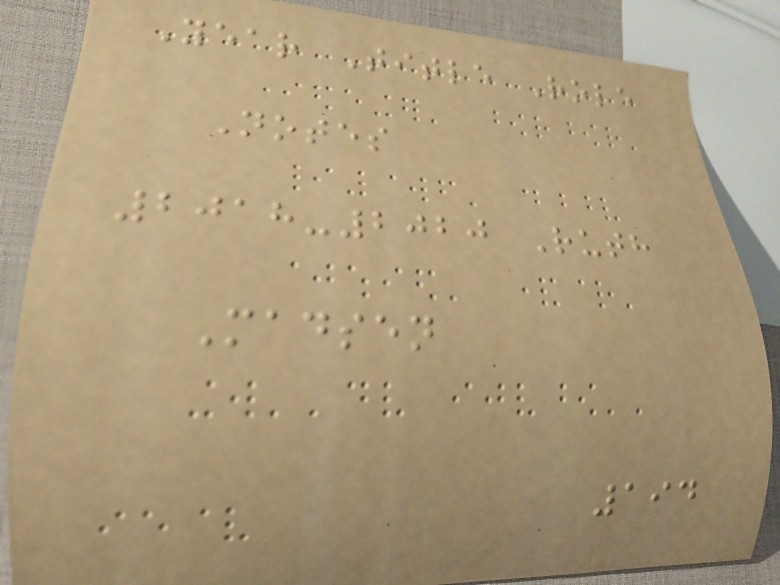Year Title Role
Notes
2018-2020 Ruth
Madsen
194
